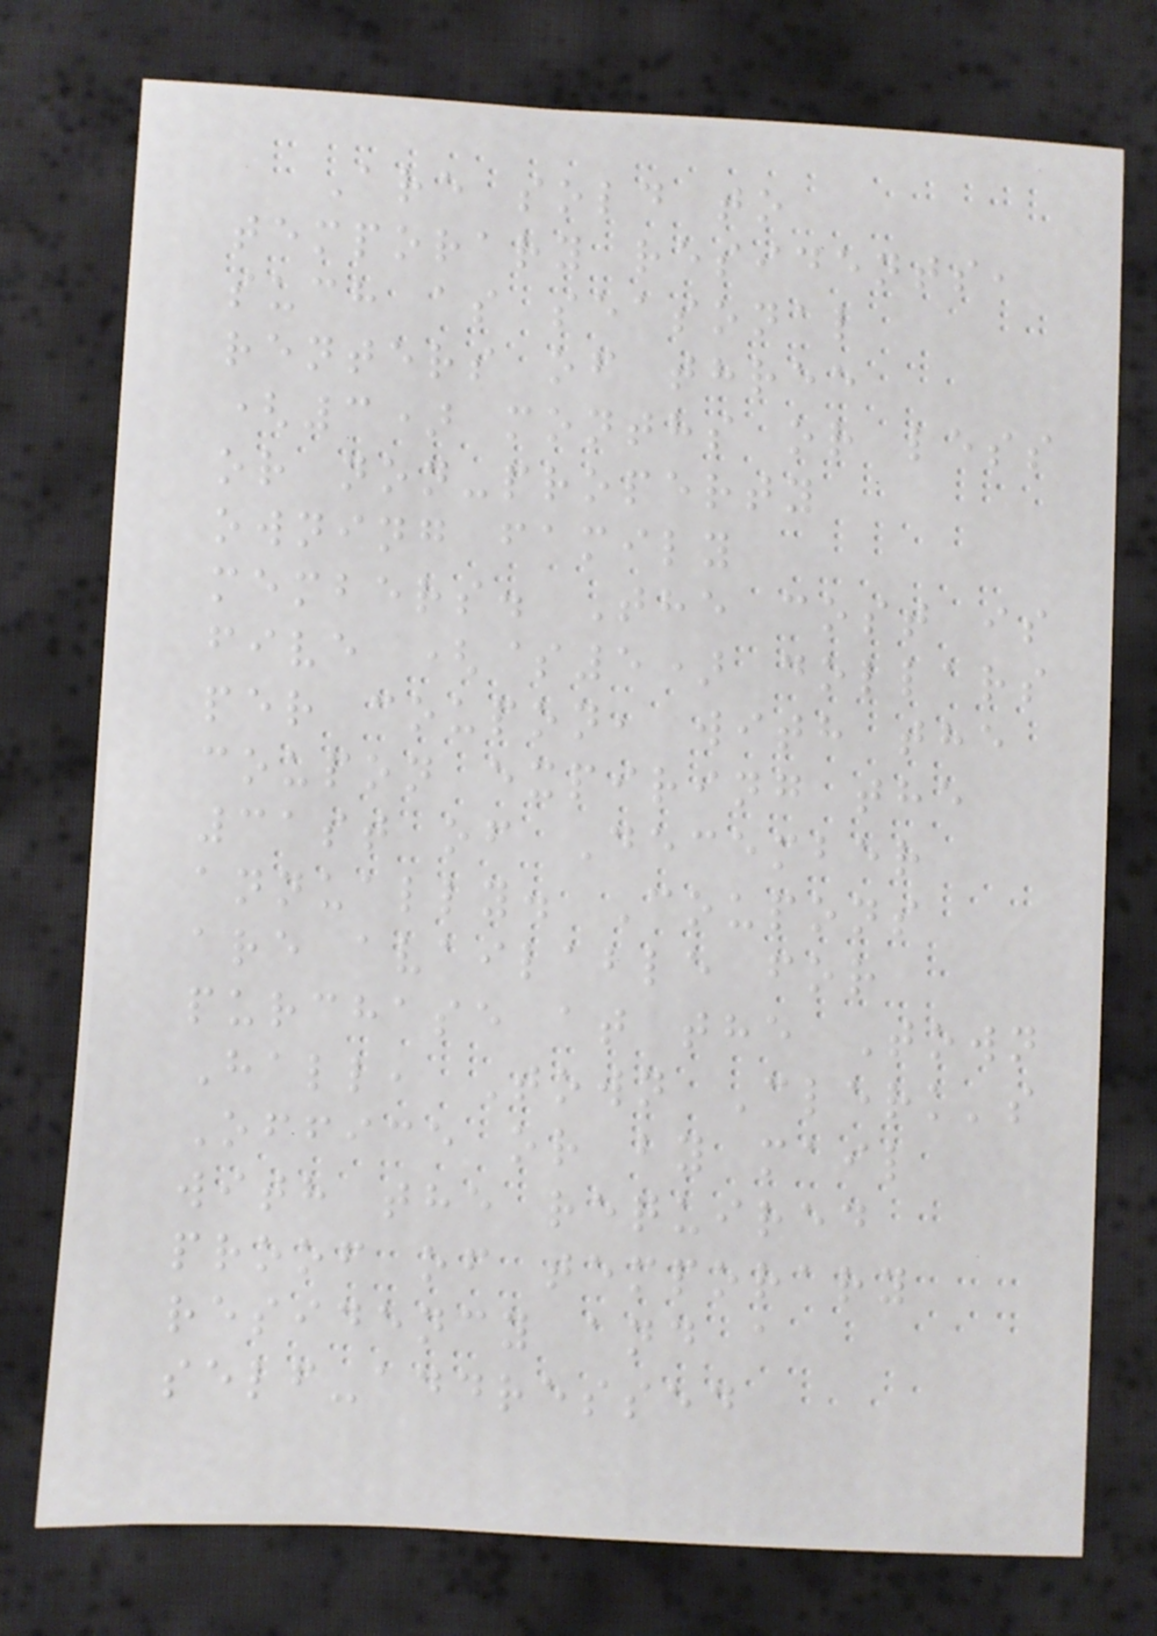Are sold to
temporary residents,
such as seasonal
renters of three
(3) months or less
or non-property
owning family
members. The cost is
five ($5) dollars
per coupon, with the
coupon expiring the
31st of December
annually. Coupons
are available for
purchase at the Town
Hall, Town Clerk's
Office or by mail
with the required
proof of temporary
residency and a
self-addressed
